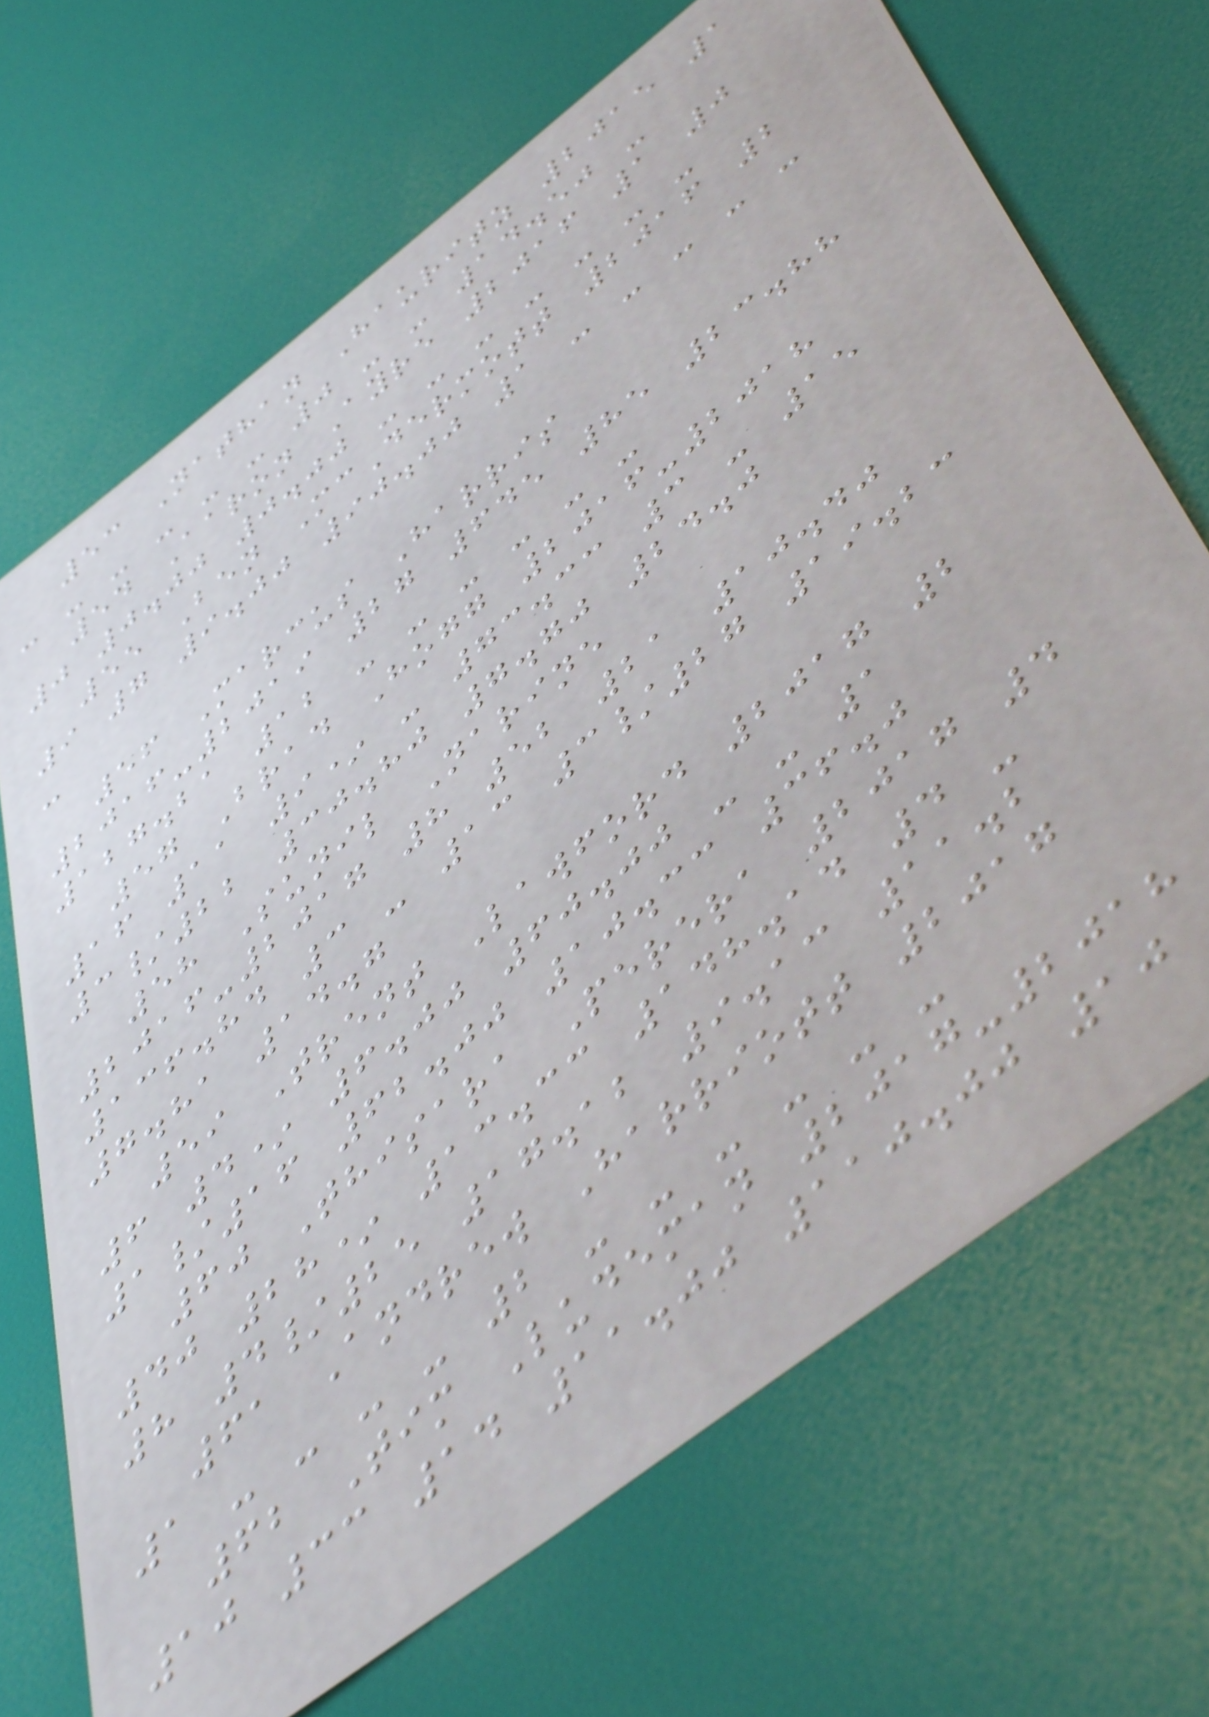53 Nathan Hauritz 2015 1
- - - - - - 0 - - 14.50 -
54 Aaron Ayre 2016 1 0
0 0.00 0.00 - - - - - - -
55 Ben McDermott 2016 2
9 7 9.00 90.00 1 - - - - -
-
56 Marcus Harris
2016-2019 27 645 85 23.88
127.21 12 - - - - - -
57 Brad Hogg 2016-2018
16 11 9* - 73.33 3 - 15
3/22 30.80 7.70 24.0
58 Sunil Narine
2016-2017 8 52 21 10.40
136.84 3 - 13 3/27 19.23
7.81 14.7
59 Trent Lawford 2017 2
6 4* 6.00 60.00 - - 1
1/16 62.00 10.33 36.0
60 Thisara Perera 2017 4
40 28* 13.33 148.14 4 -
8 4/25 17.12 9.13 11.2
61 Andrew Harriott 2017
1 - - - - 2 - - - - - -
62 Tim Ludeman 2017-2018
10 33 14 11.00 110.00 10
